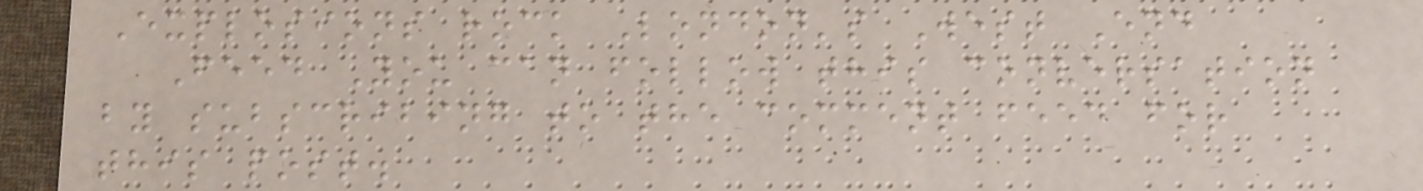Explosions rock London's West End
Feed You can follow this conversation
by subscribing to the comment feed for
this post.
